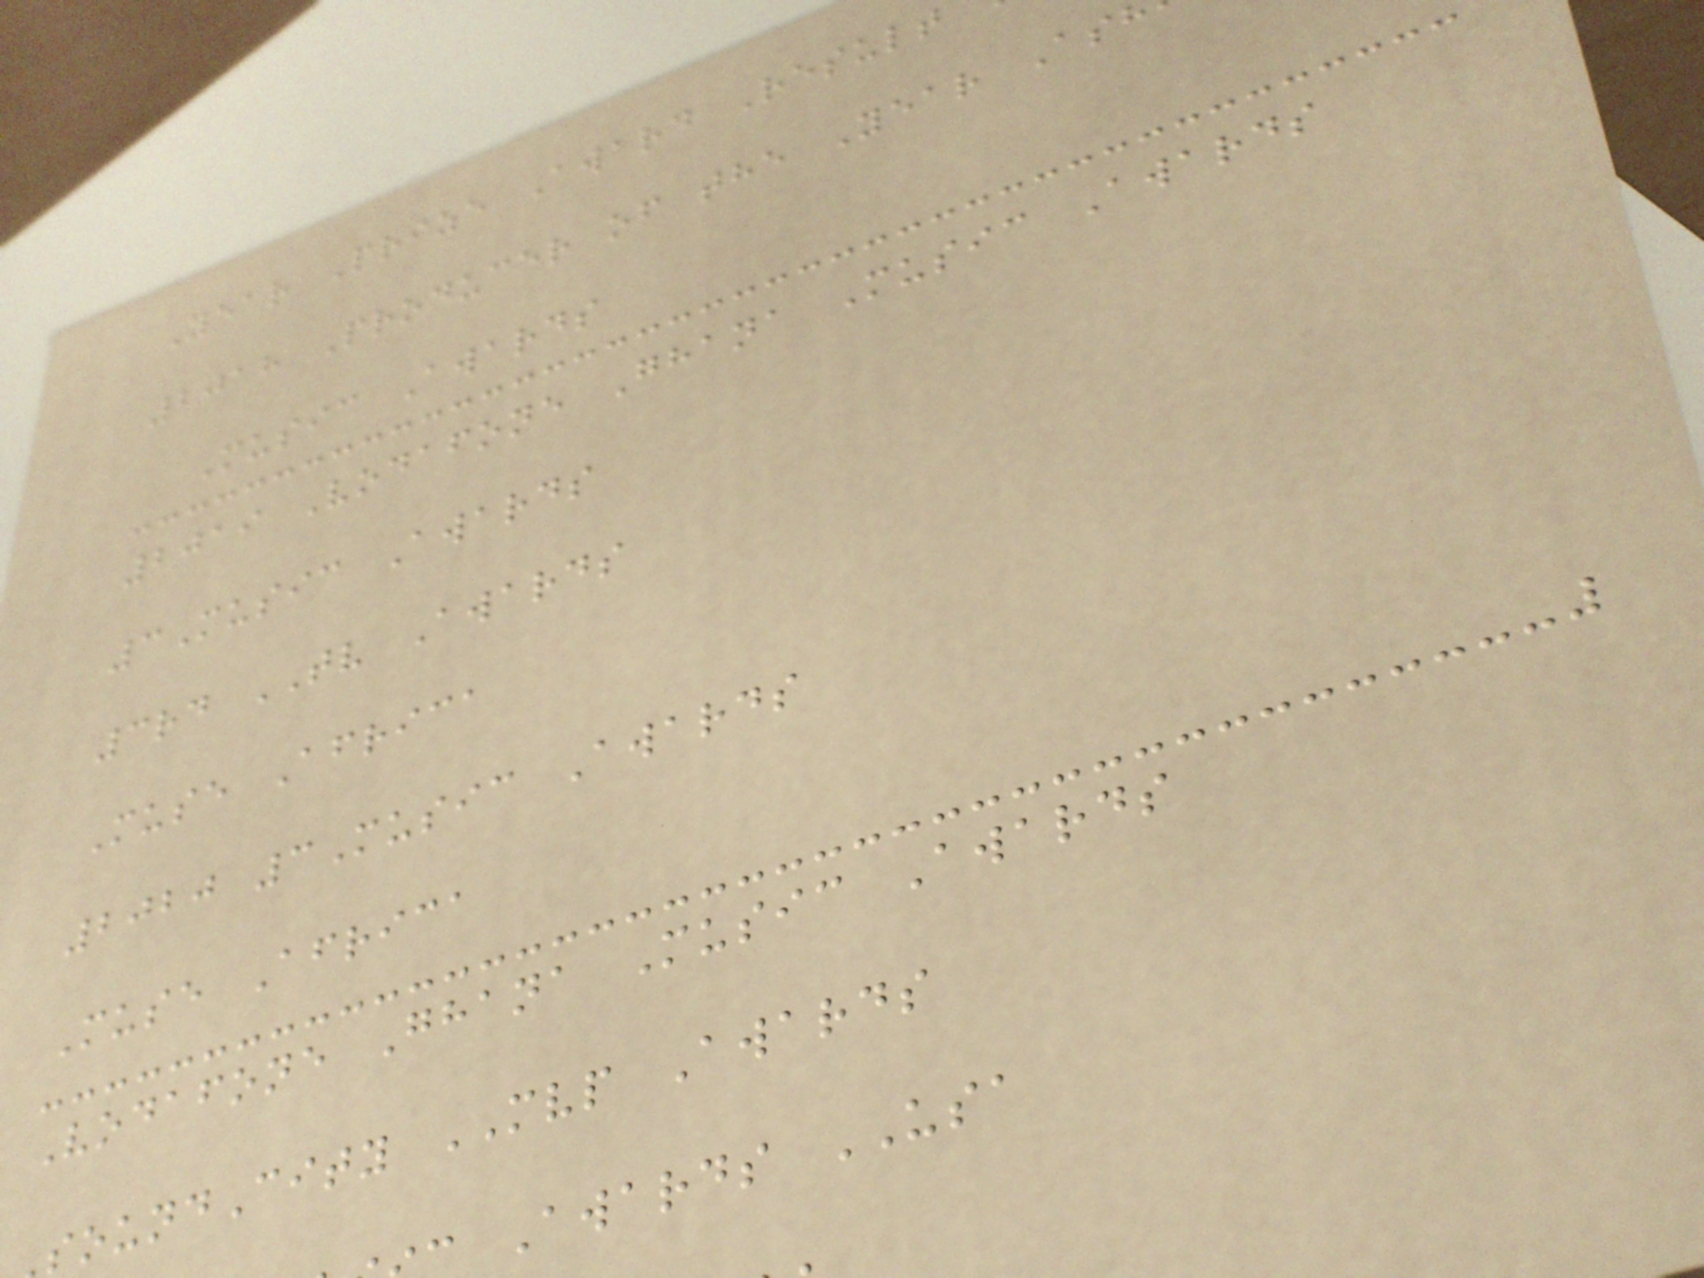Year Prize Award Result
2018 Producer of the Year As
Music Awards
2019 Vodafone Ghana Music Awards
3Music Awards
3rd TV Awards
Muse Africa
2020 3Music Awards
Muse Africa
Vodafone Ghana Music Awards
oundCity MVP Awards
Awards USA
